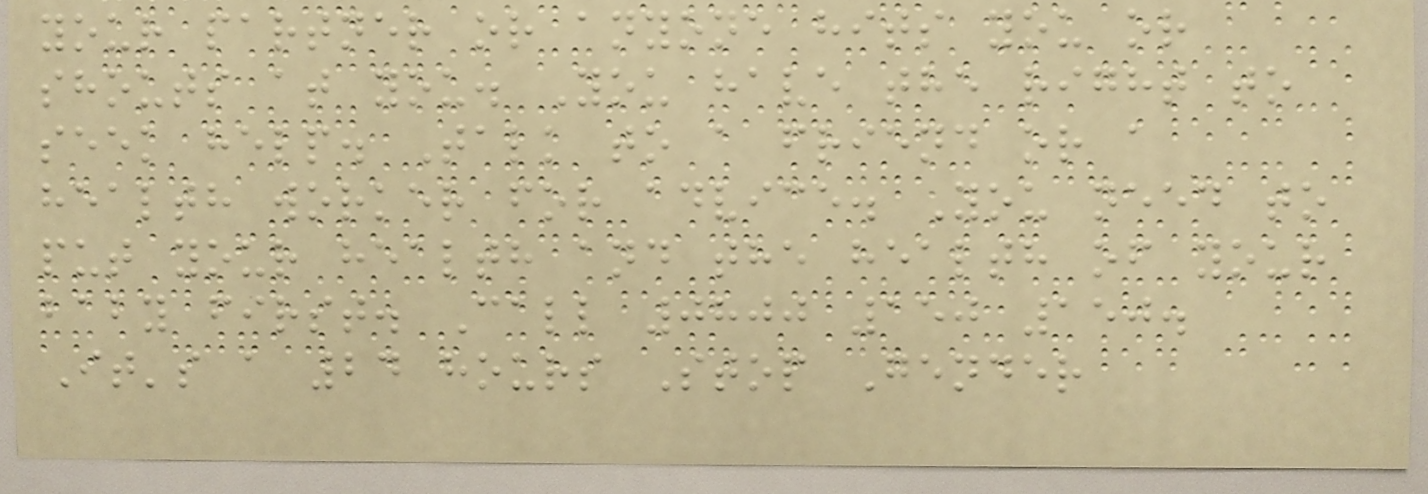your partner or anyone hits you or
shouts at you. You have the right to
seek help. Talk to a friend or a
health worker for advice. You need to
put your health and the health of your
baby first. Call 0800 150 150.
It's a 24 hours Stop Gender
